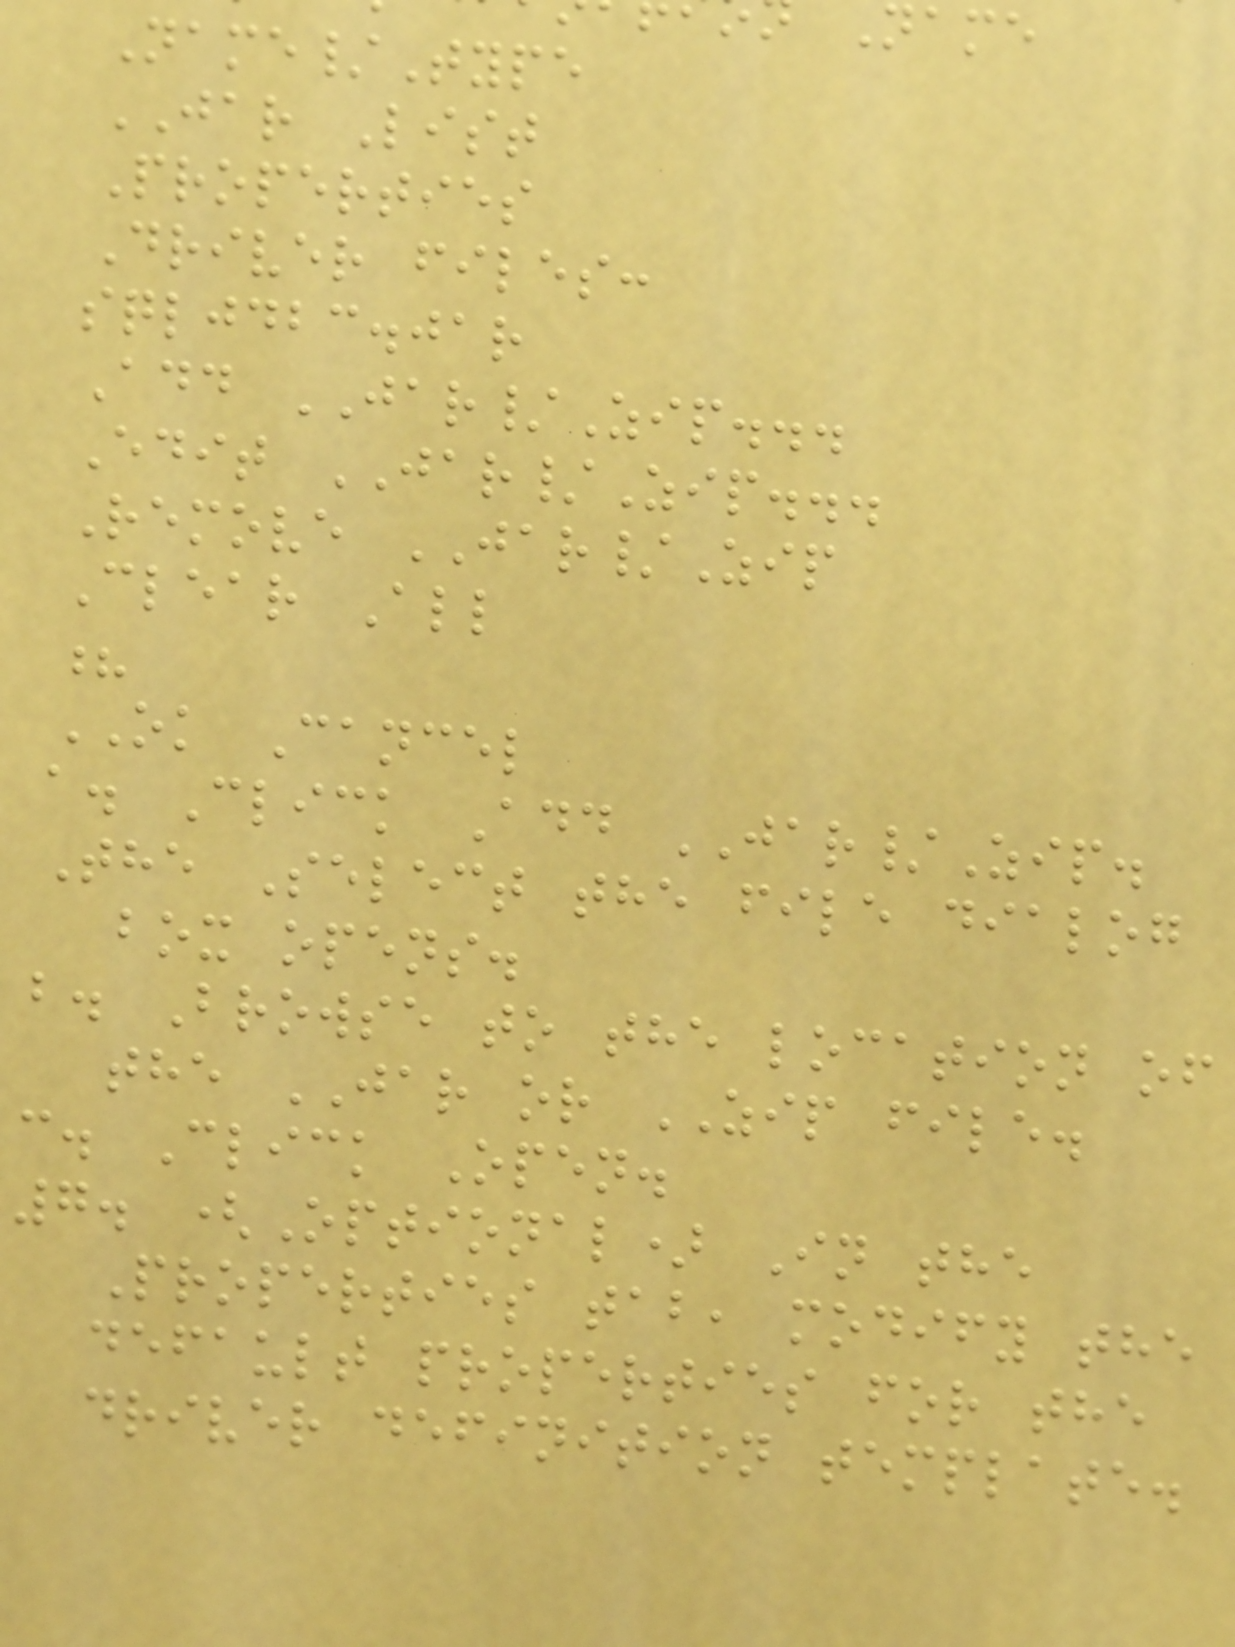Name/Type
JAR List
Properties
Driver files:
sqljdbc.jar
Add JAR/Zip...
Edit JAR/Zip...
Remove JAR/Zip
Clear All
?
OK Cancel
a. Click Add JAR/Zip.
The Select the file dialog
box opens.
b. Browse to the location of
the JAR or ZIP file.
c. Click Open.
7. (Optional) In the
Properties tab, modify the
default properties for the
driver definition template.
